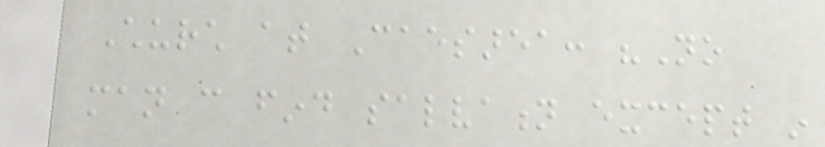Church at Caesarea: "No
man can find salvation except in
